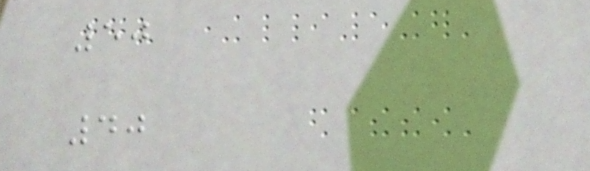50
40
